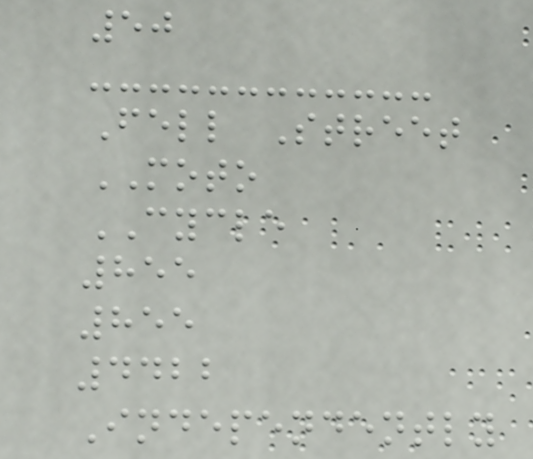50
Fell Street
MOTO
CYCLE
855
855
4422
Independently
